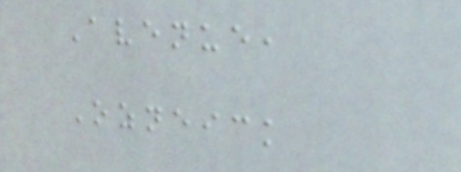Avenue,
Ozneick
